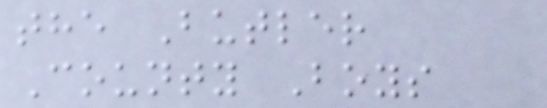the Butler
County Boys
